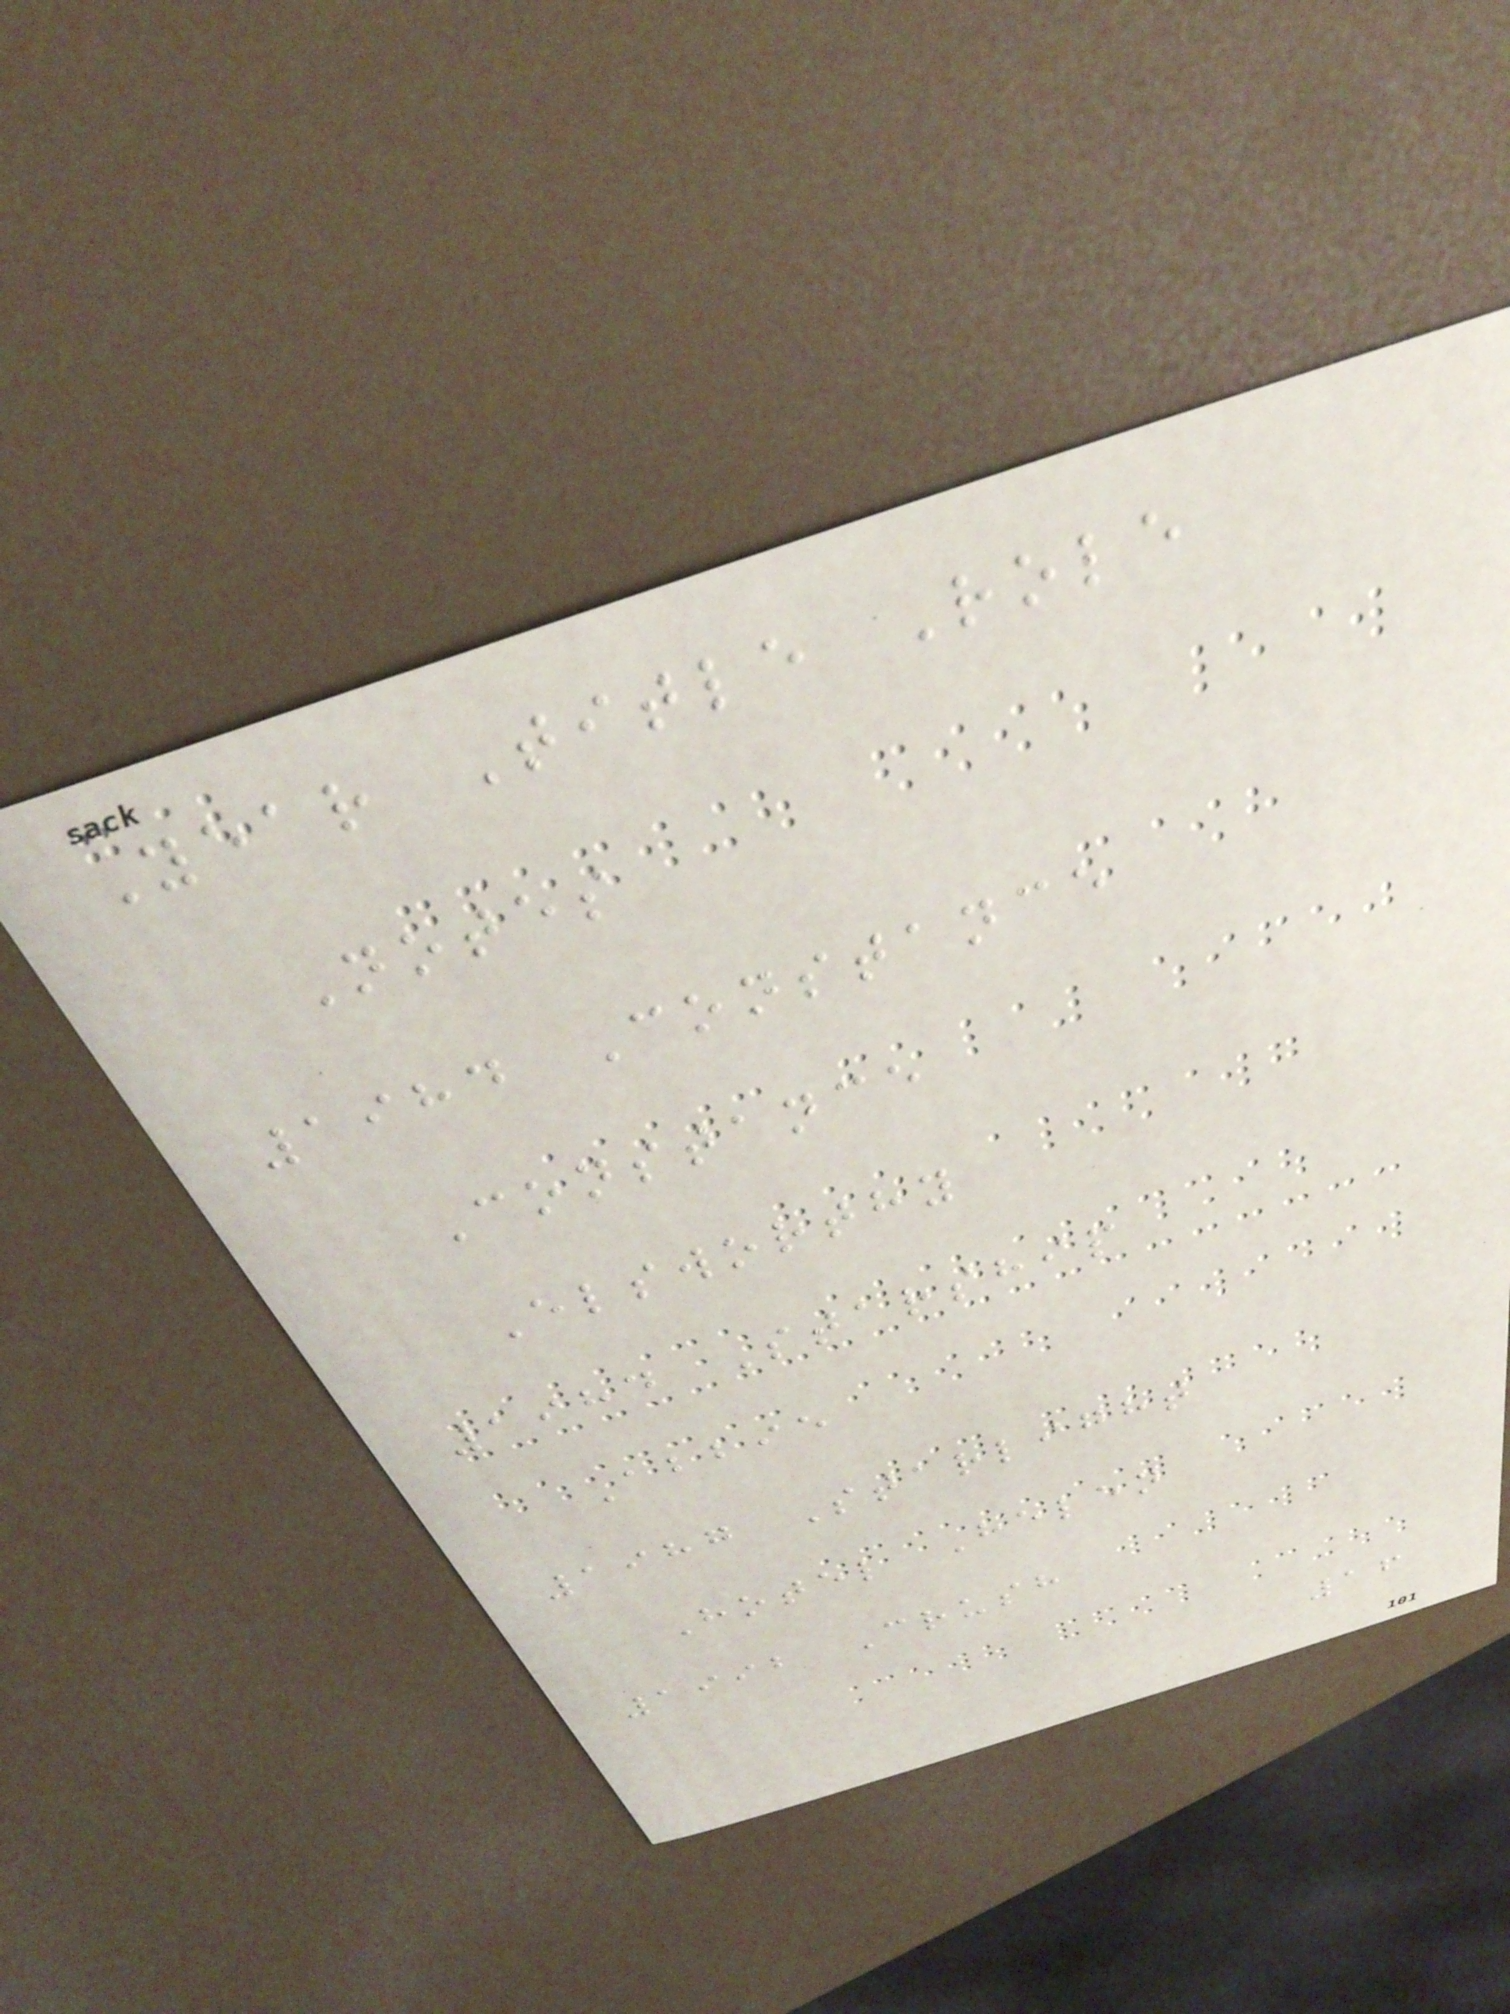Year Title Role
Notes
1984 Constance
Constance
Elsworthy
1984 Starship
Abbie
1987 Starlight
Hotel Helen
1992 Crush
16
